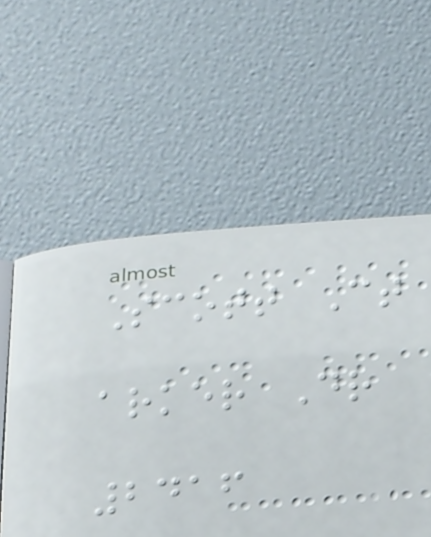Scott Ct
arker Dr
2416
